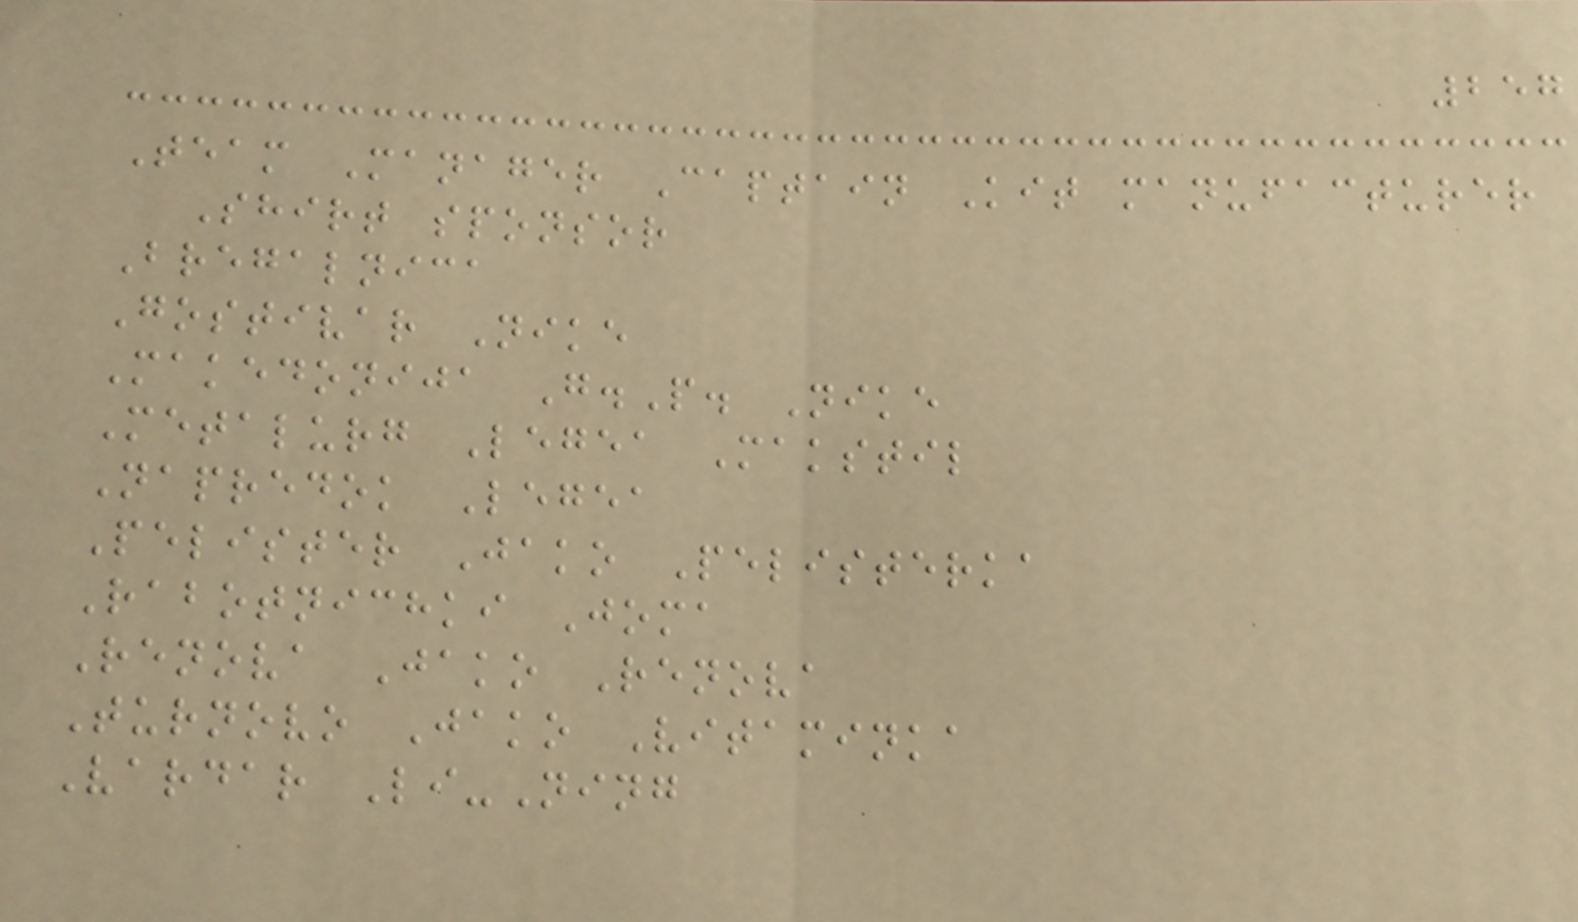257
Team Manager Captain Kit manufacturer
Shirt sponsor
Bregalnica
Gostivar Nike
Makedonija G.P. Nike
Metalurg Legea Makstil
Napredok Legea
Pelister Jako Pelisterka
Rabotnichki Joma
Renova Jako Renova
Turnovo Jako Vitaminka
Vardar Li-Ning
